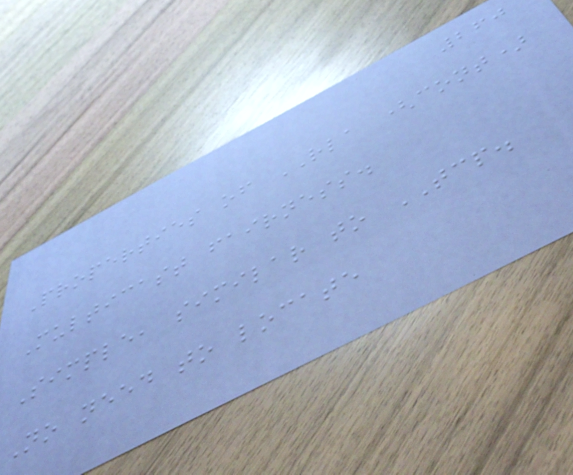260
Properties of RLA (cont)
Multicast fairness.
Simple, similar to TCP.
No need to locate
